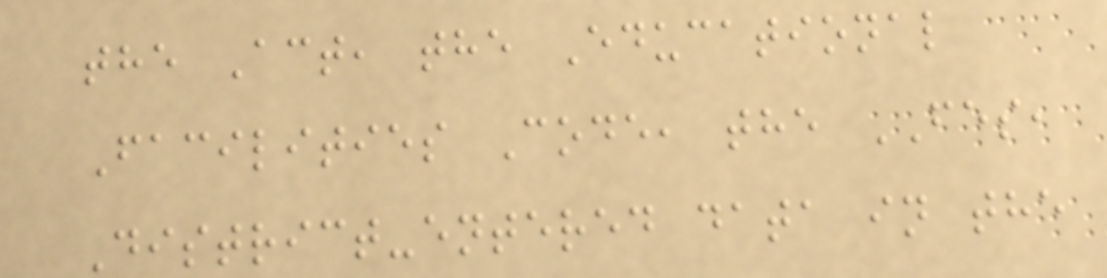the Act, the Educational
Facilities Code, the FES,
District-entered data in the
